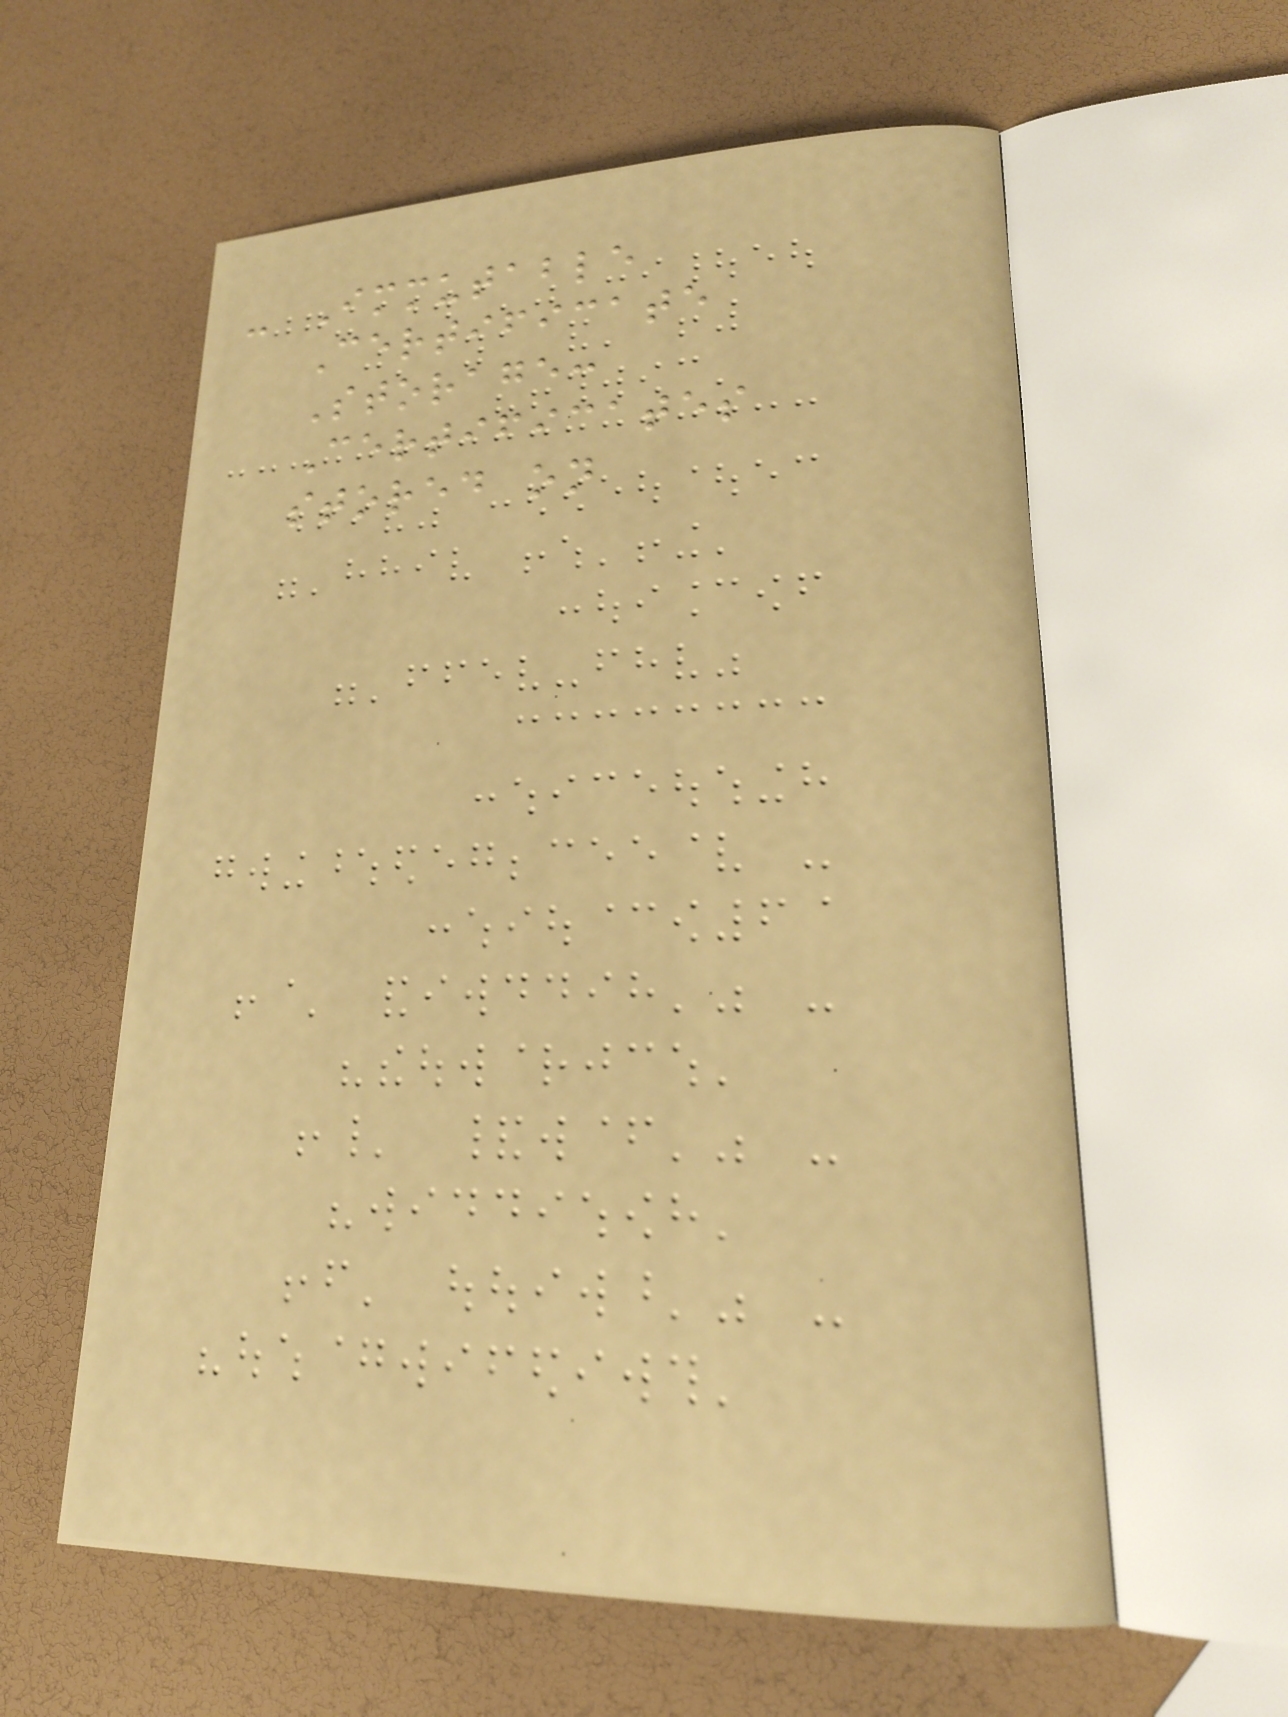- Immutable
Certificate
Storage:
Certificates
stored on
